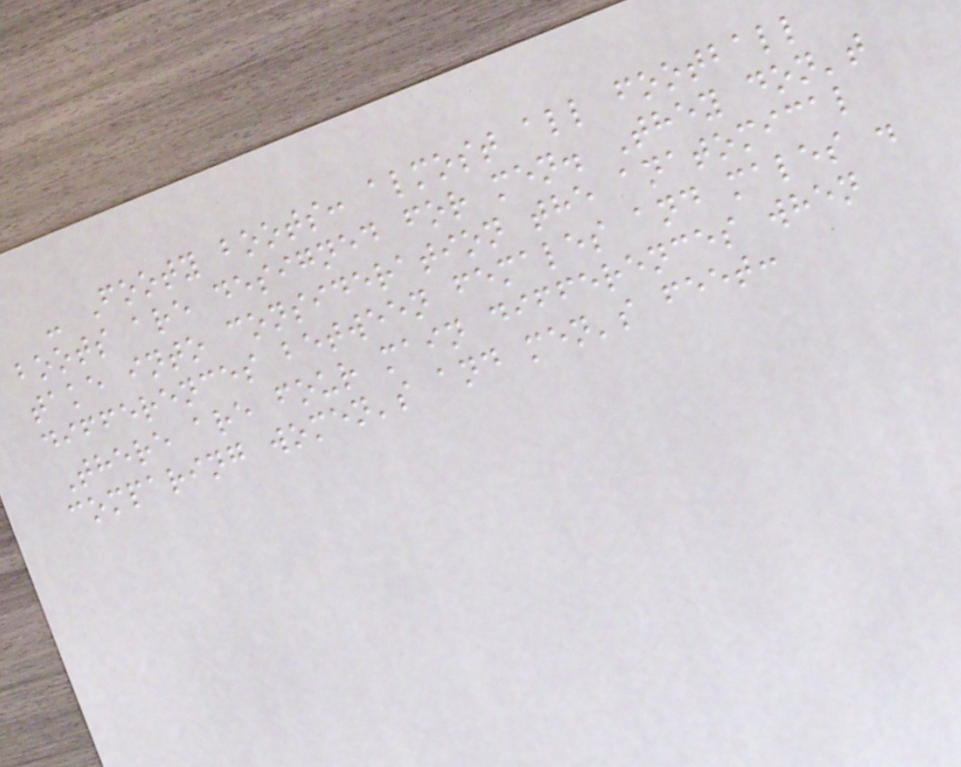- Footy boots: almost all football
boots are designed for men. They don't
take into consideration the anatomical
differences between females and males .
There are four main differences when
comparing women's and men's feet:
